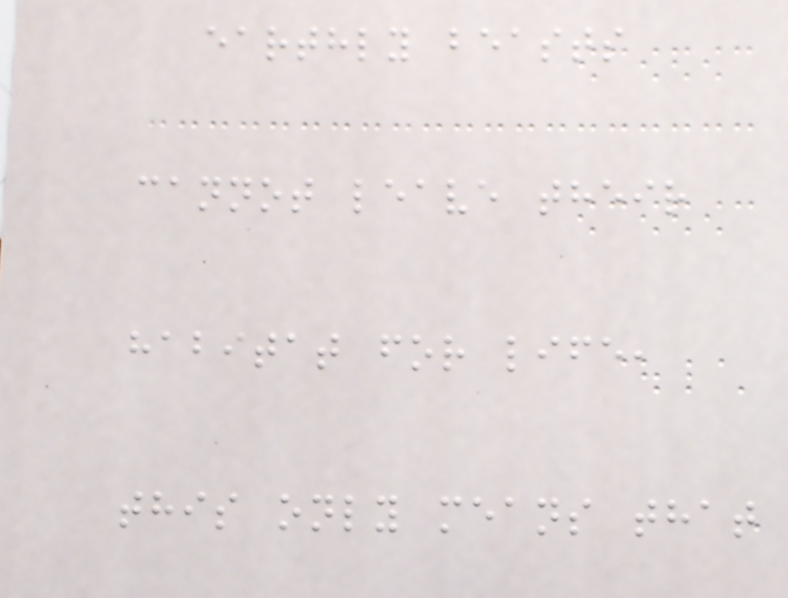earthly beasts
cannot leave their
habitat for life,
this only means that
